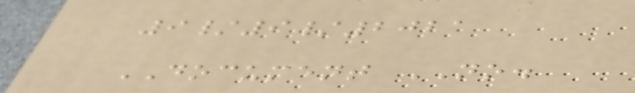9/9/2021
DOCUMENT NO.
